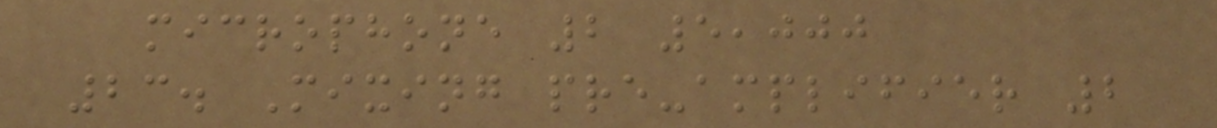microphone 2 5,000
23. Mixing pre-amplifier 2
